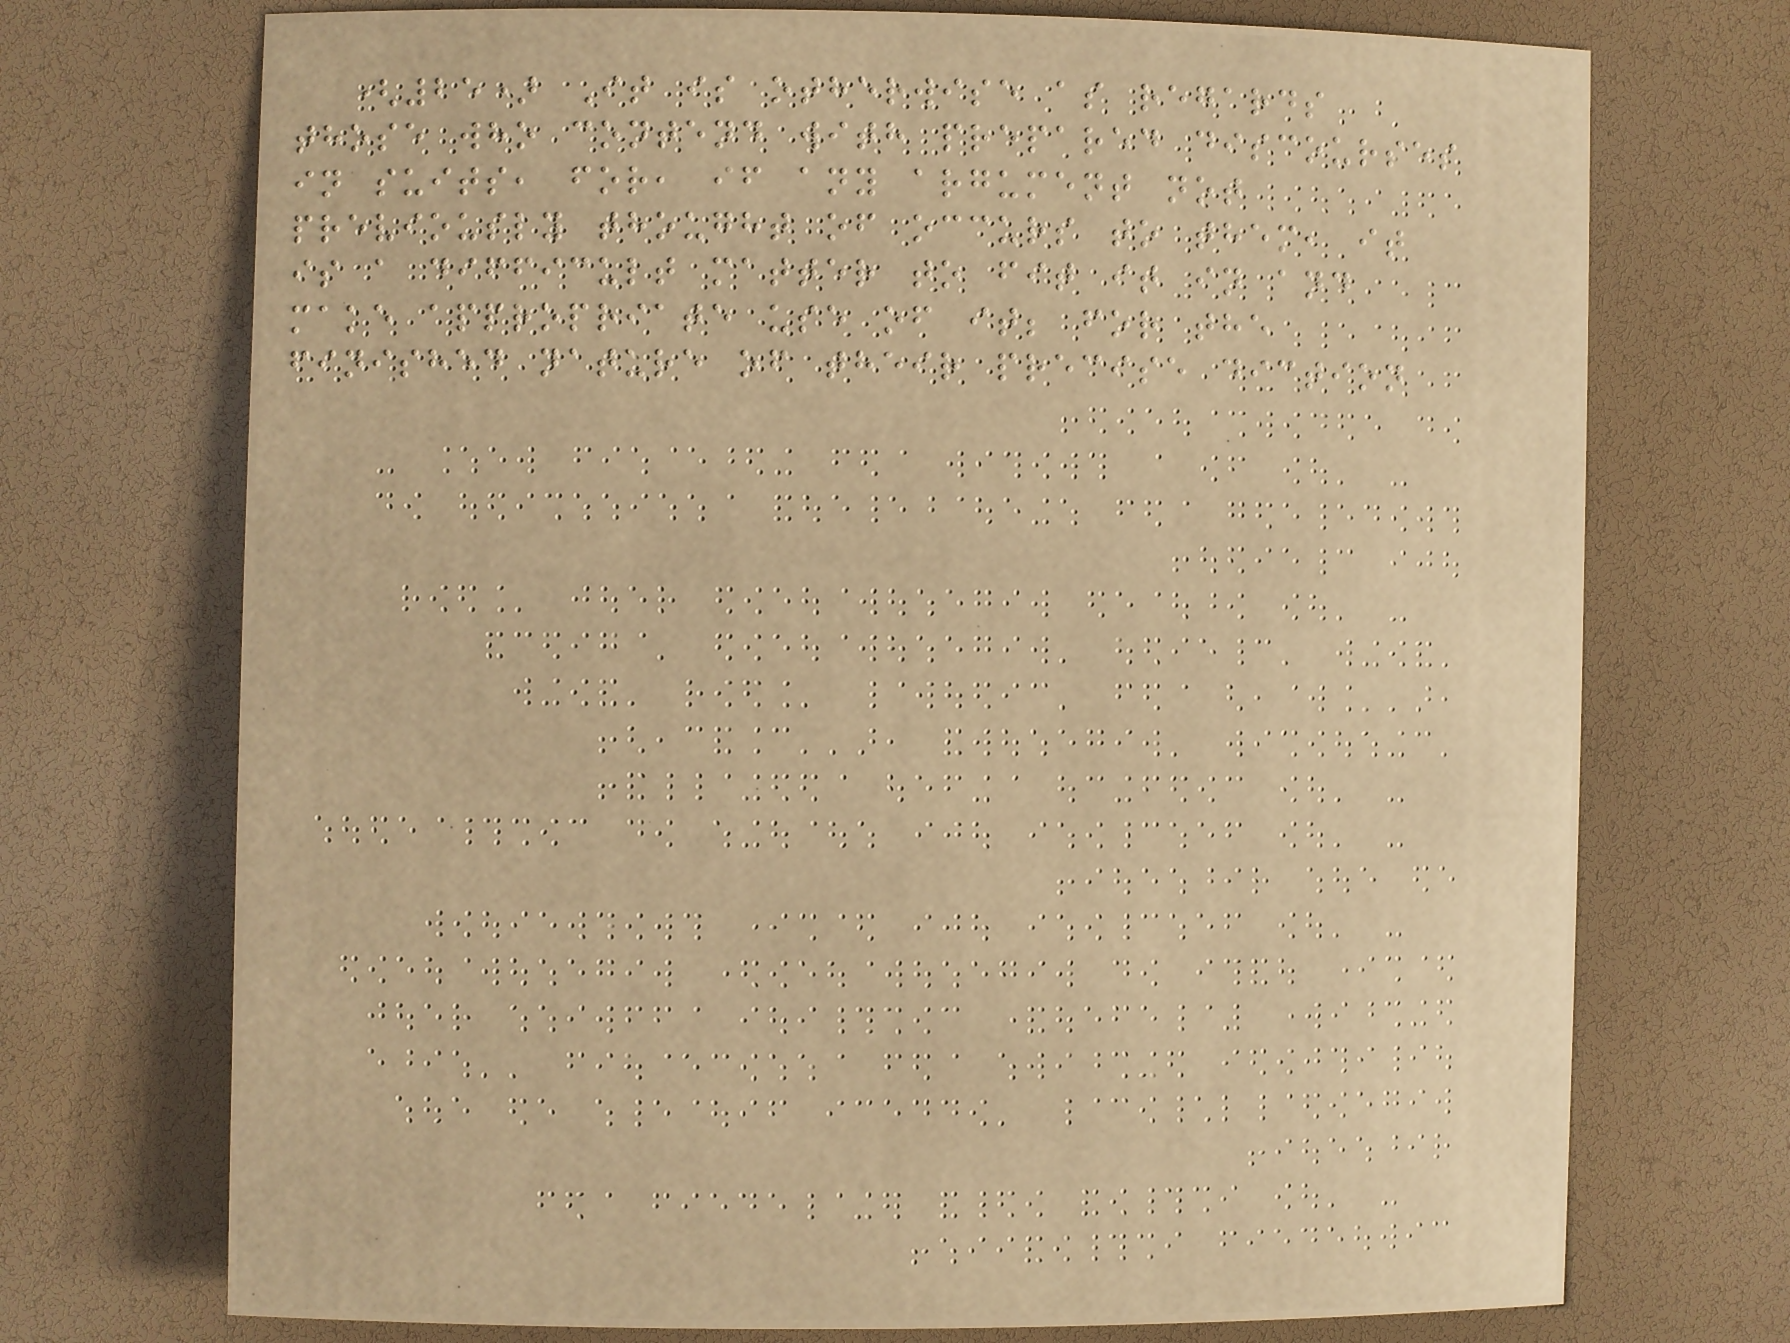(25) It is otherwise as regards
those who contend with prepared discourses
in suits, for, if any argument not
previously thought of occurs to them, it
is a difficult matter to fit it in and
make appropriate use of it; for the
finished nature of their precise diction
